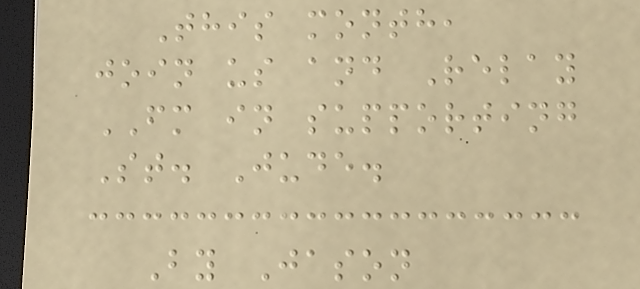This month,
join us and Relay
FM in supporting
St. Jude.
By Jason
